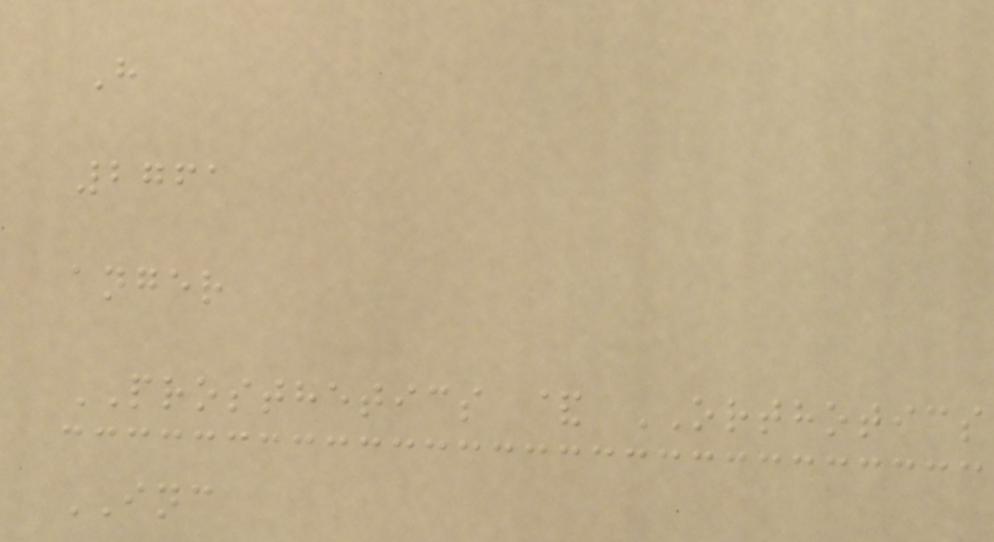H
2761
anger
PROSTHETICS & ORTHOTICS
INC
